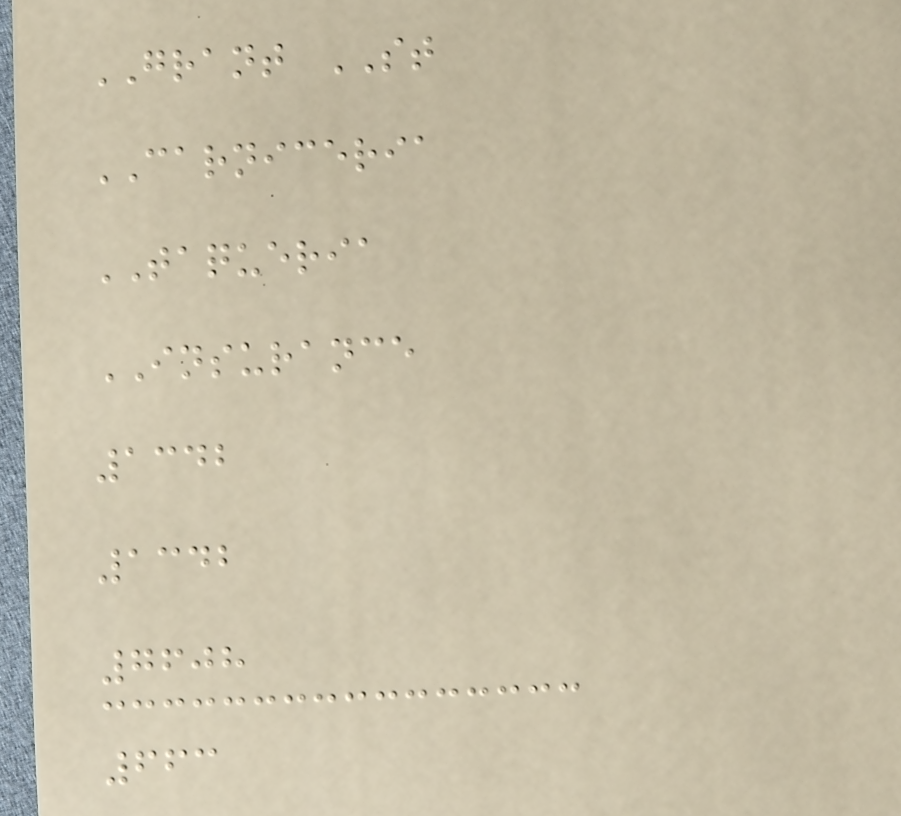GRANT ST
CARNICERIA
TAQUERIA
INSURANCE
1342
1342
7608
663
